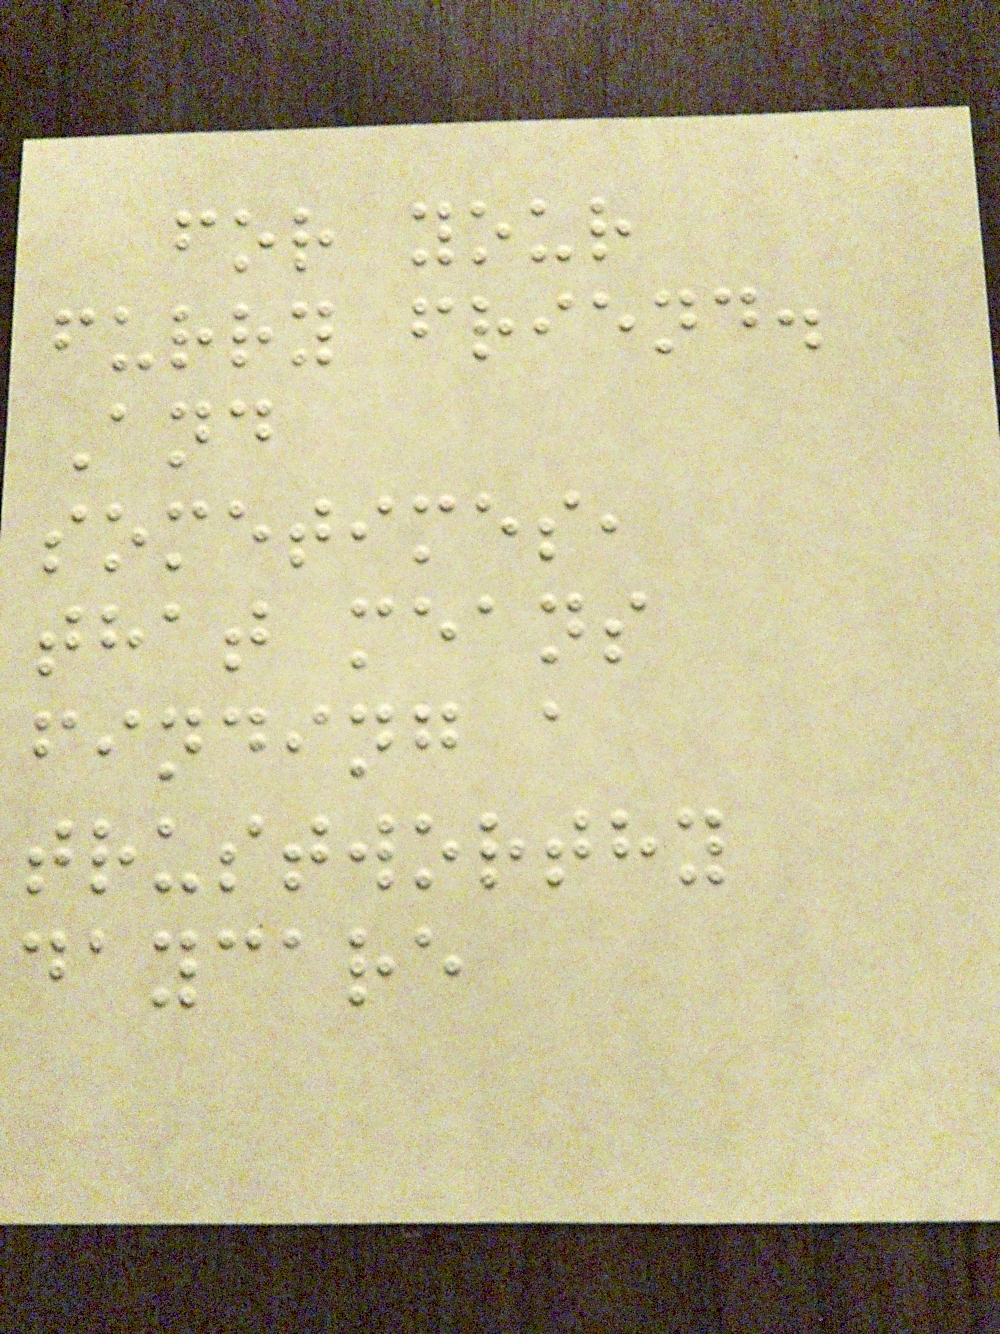for your
furry friend.
And
sometimes,
that means
finding a
trustworthy
daycare
